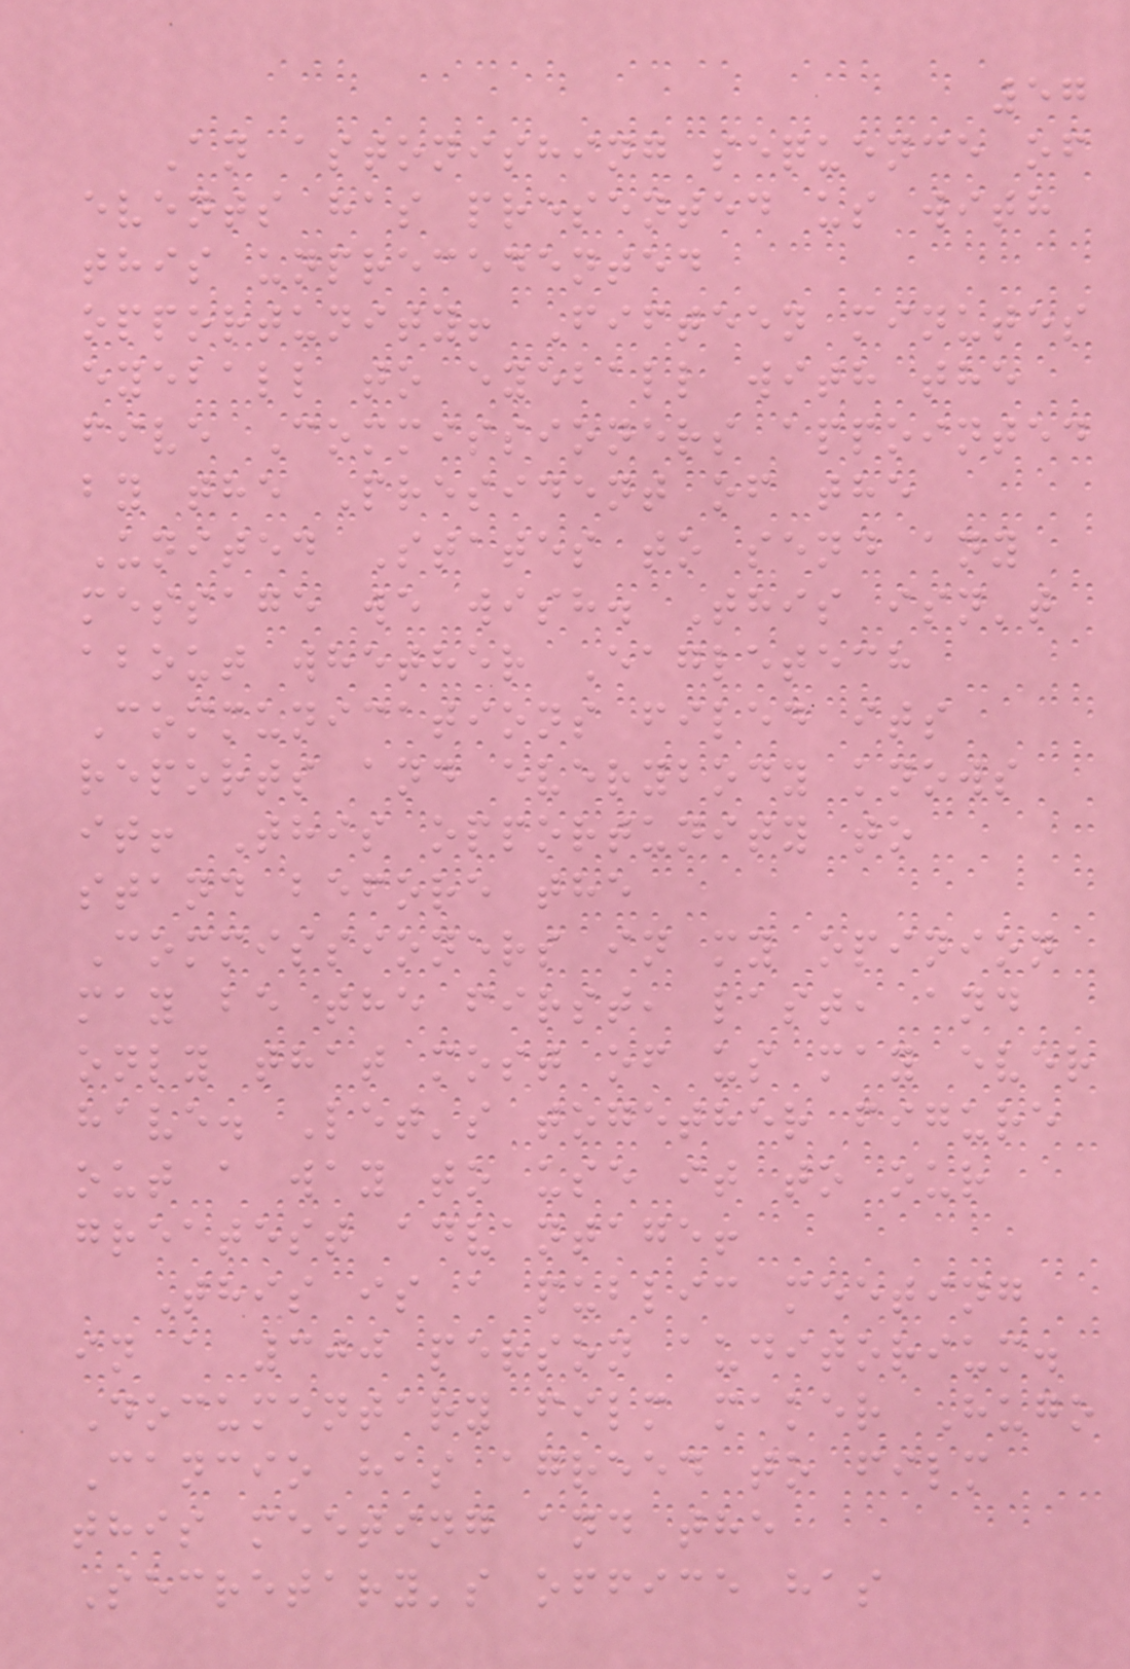57
An astonishing sequence of
events has presented us with
this unprecedented
opportunity! Fifteen minutes
eyeball to eyeball with the
five Commissioners appointed
by the President of the
United States to send any
message we wish. This isn't
about whether Eagletech
Communications filed its
reports and everybody knows
it! This opportunity to
stand before the
Commissioners in my opinion
may be the first, last, and
only that most of us may ever
have. Let's together figure
out a way to use it to our
greatest advantage!
This is a public meeting
in a 300 person auditorium.
Documentary film maker Hugo
Cancio has agreed to film
this meeting and the
Secretary's office has
